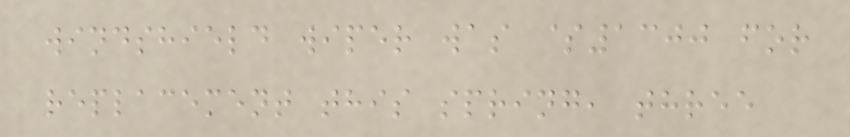windshield wiper was $1300 for
replacement this spring, three
